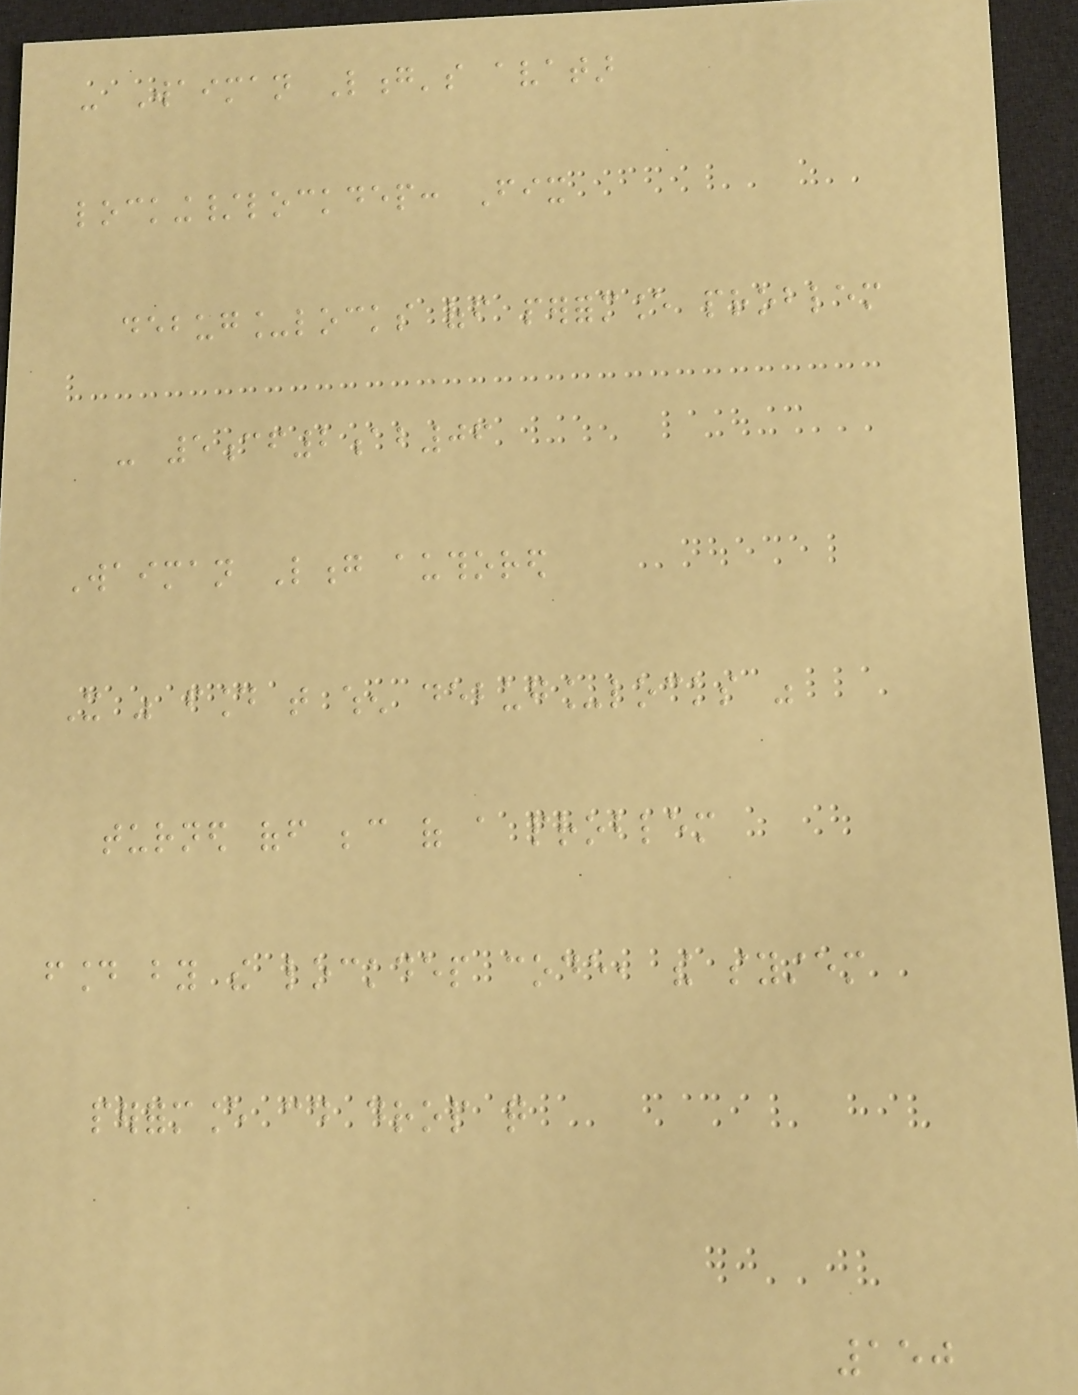- Waiman Long's avatar
locking/lockdep: Fix
debug_locks off performance problem
- 5cf2ab06
Waiman Long authored
It was found that when debug_locks was
turned off because of a problem
found by the lockdep code, the system
performance could drop quite
150
